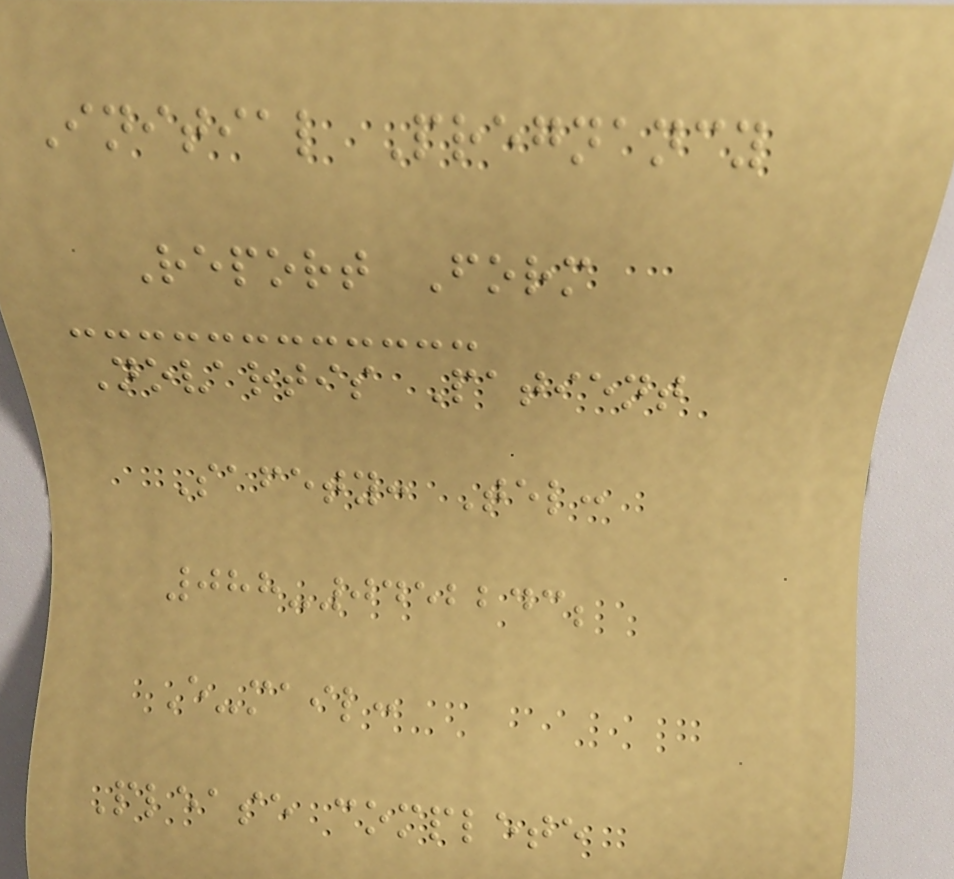Initial Pregnancy
Report Form
Novartis Patient
Safety: Tel:
088-0452243;
E-mail:
Please complete
